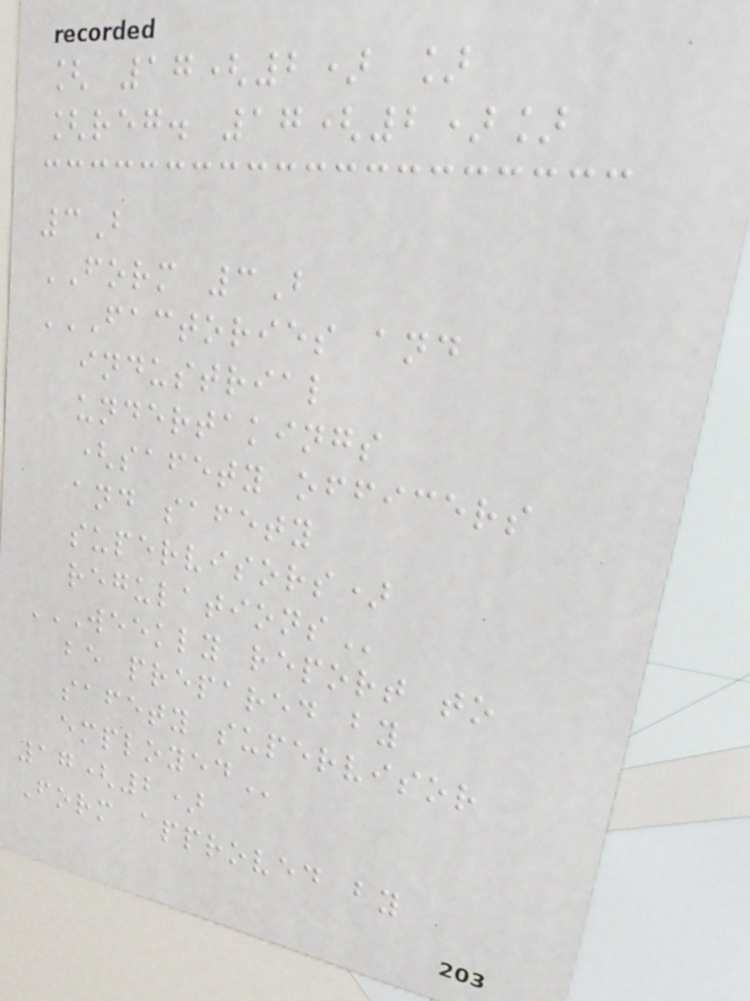[ 17(2) ]
[reg. 17(2)]
3B
FORM 3B
FACTORIES AND
INDUSTRIAL
UNDERTAKINGS
(SAFETY OFFICERS
AND SAFETY
SUPERVISORS)
REGULATIONS
WEEKLY REPORT TO
BE PREPARED BY
SAFETY SUPERVISOR
EMPLOYED
17(2)
Form approved by
